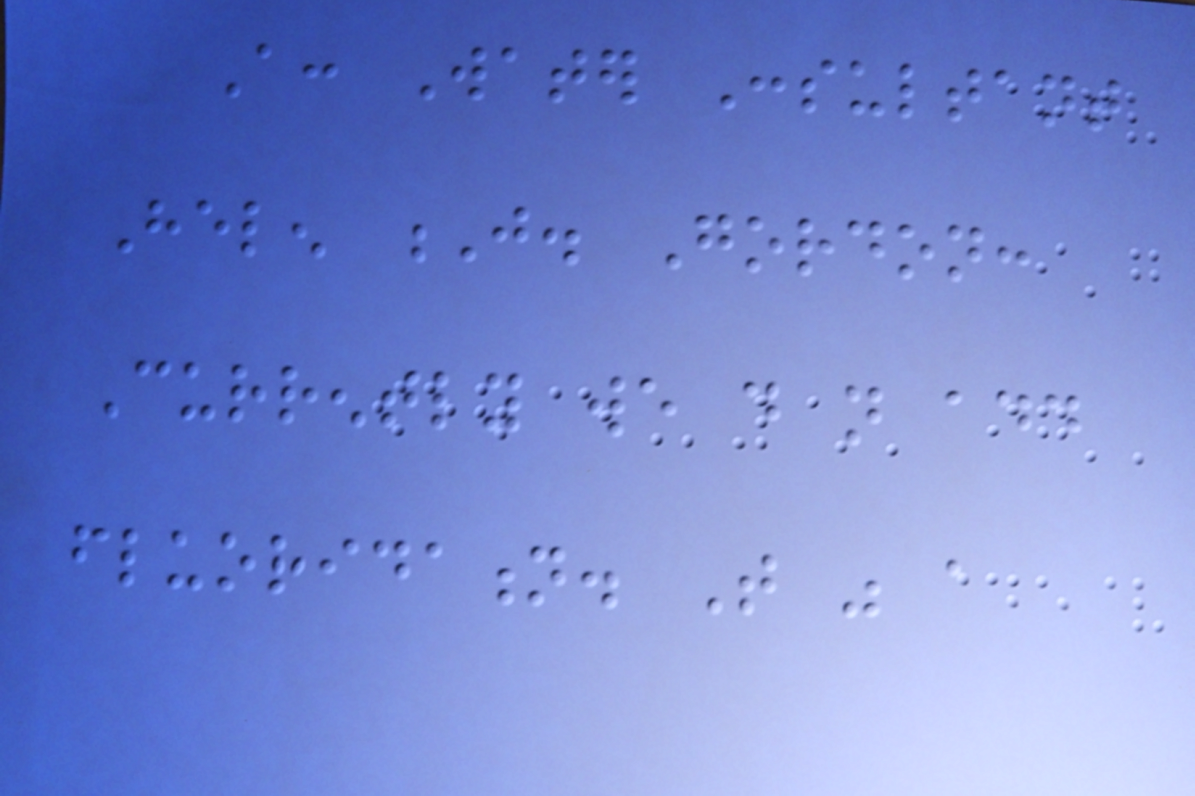A: Water Consultant
Helen J. Gordon:
Currently we do not add
fluoridation. That was a
